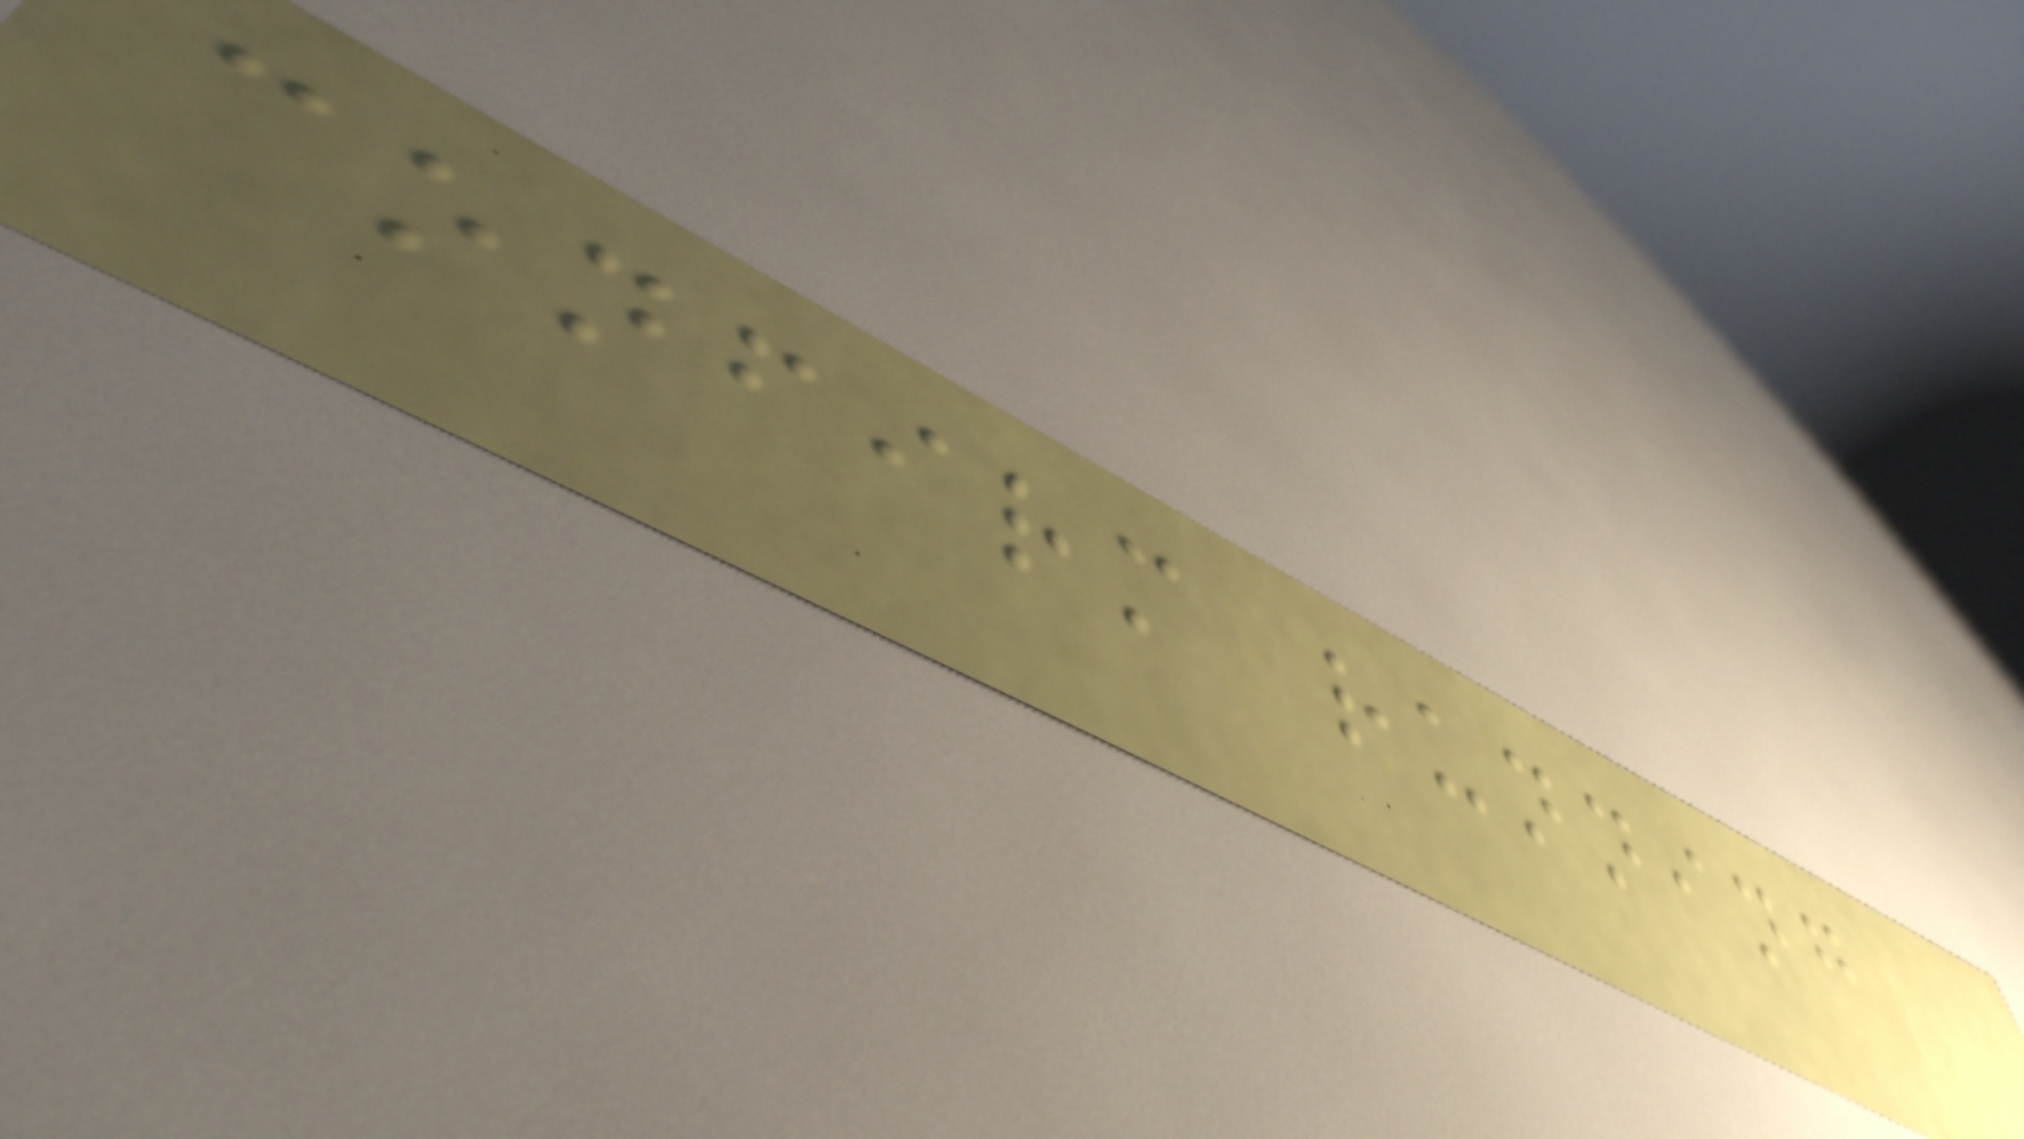confirm running
